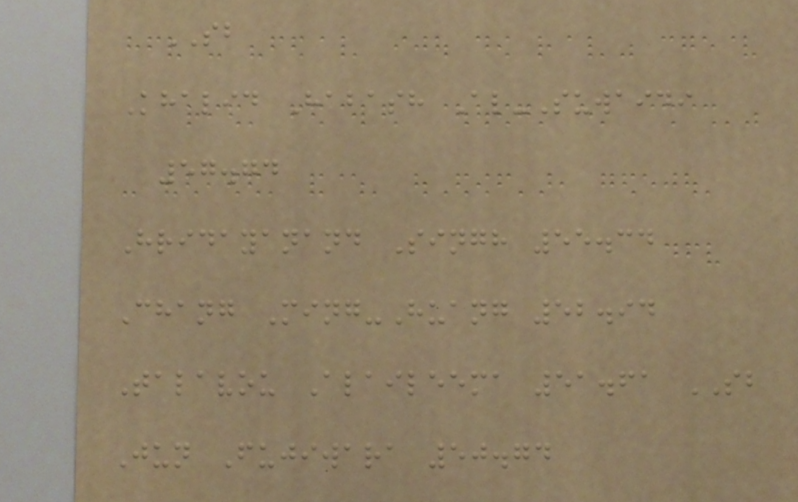SB
Khalid Habash Al-Suwaidi
57.74
Hridayanand Singh 55.34
Chang Ming-Huang 52.94
Talavou Alaileema 51.61 SB
Jun Fujiwara 50.74
